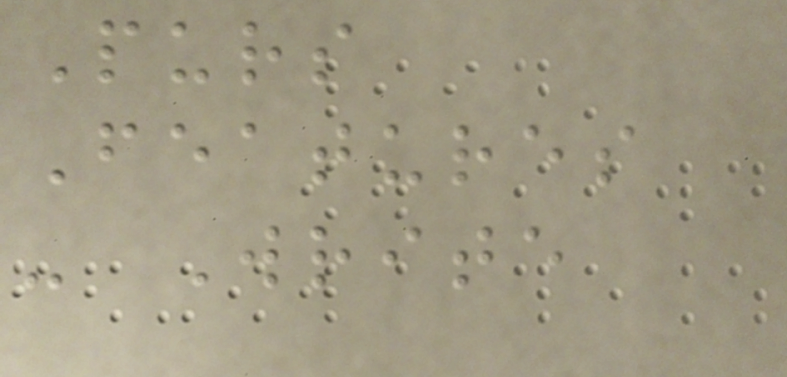Purs
Features
- Write
